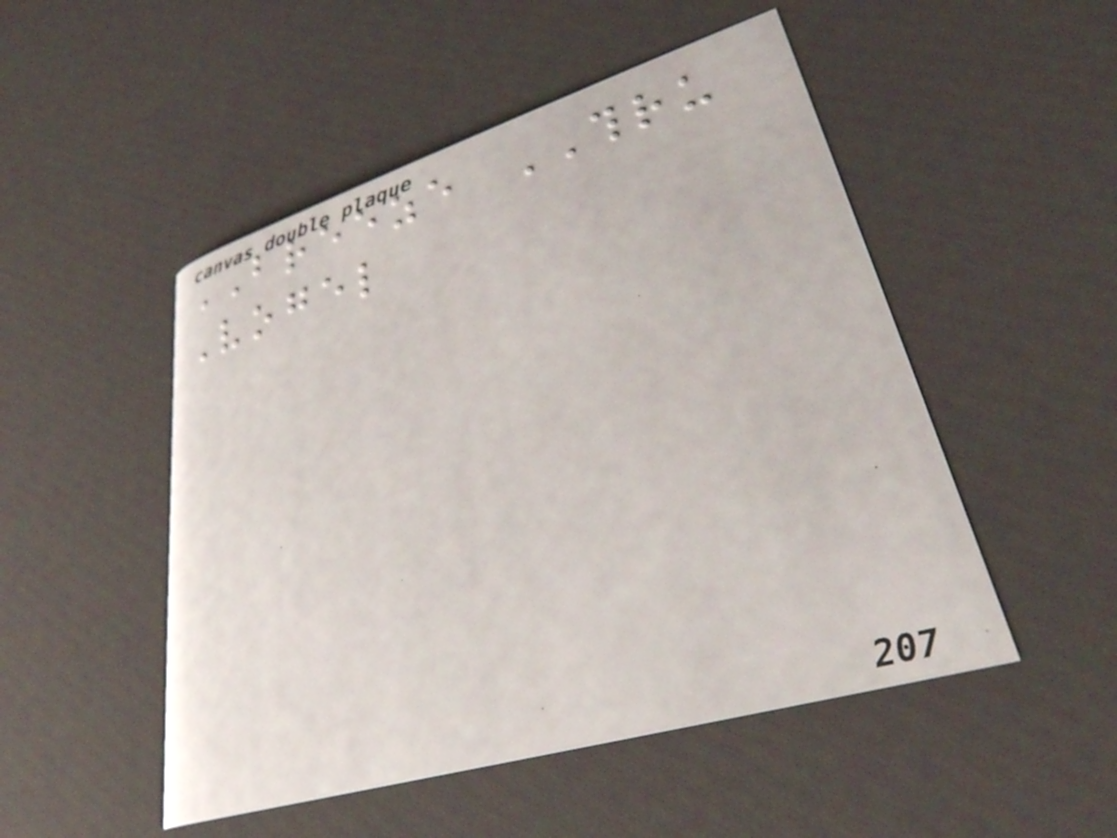BREEZE THRU
Vogel
